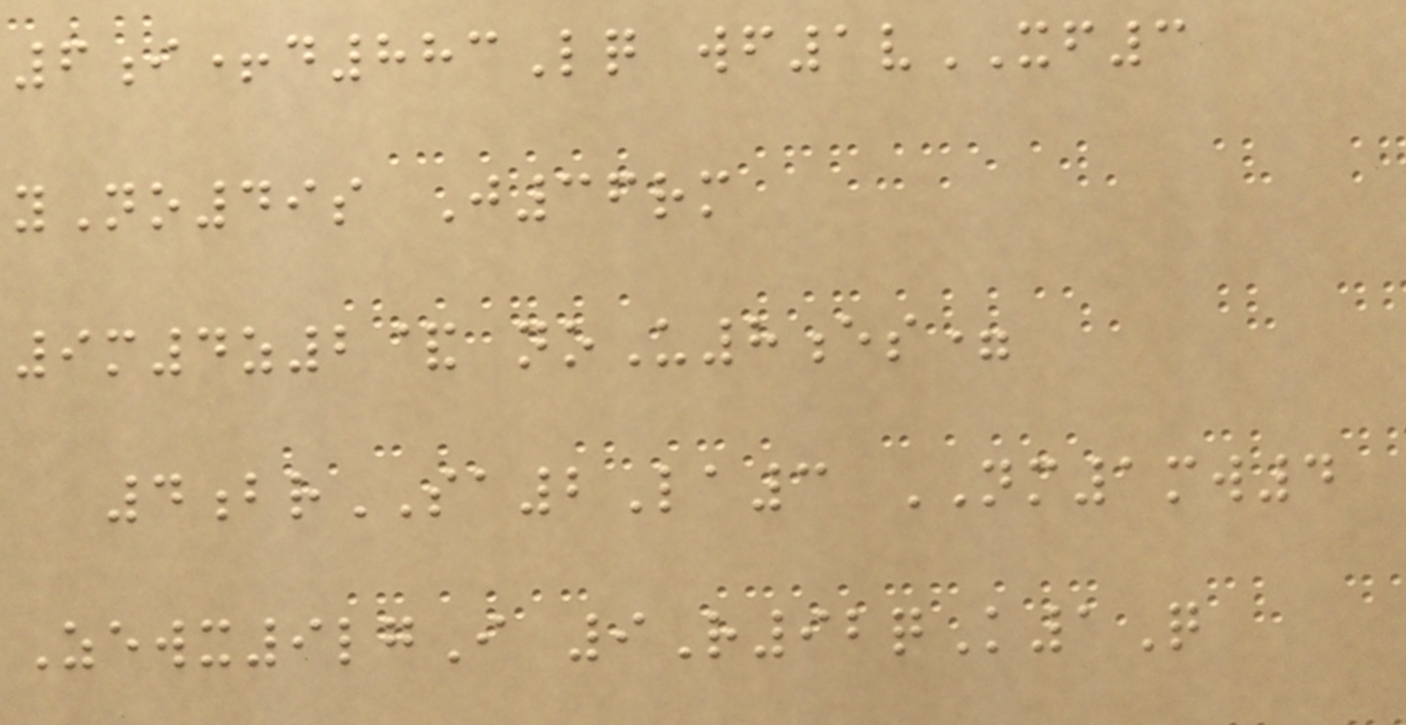6i+d883Lq wf1vXF3
yNo49s J36rm
9m4z2& noU8es=
4brSA2La3 NM1mw4
Zewx9lgI 9R92qK1Q
